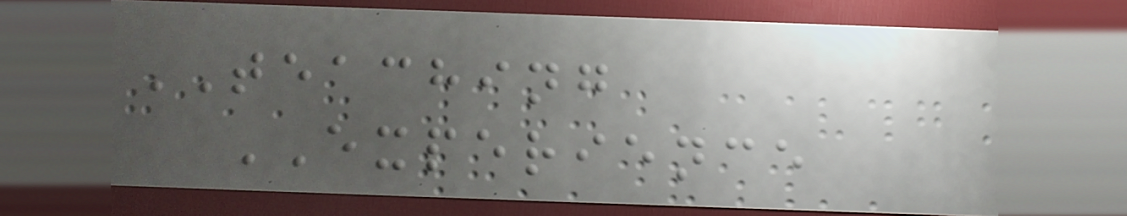TEACHING
EXPERIENCE
